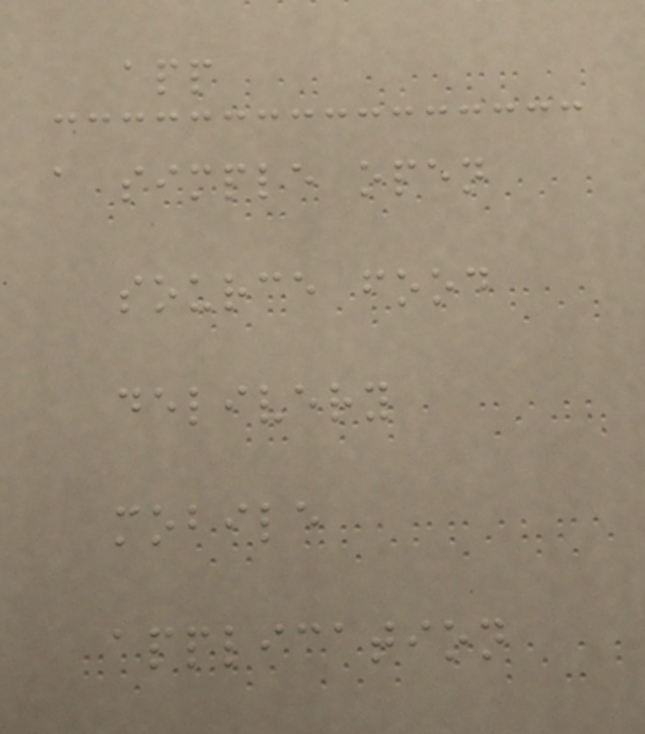app
a simple open
source food
delivery
mobile
application
